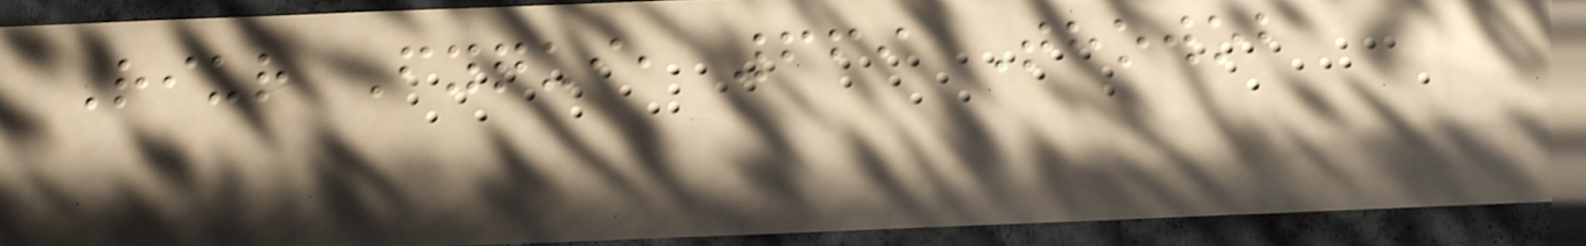Riur Fyqui, 669 Thowob
